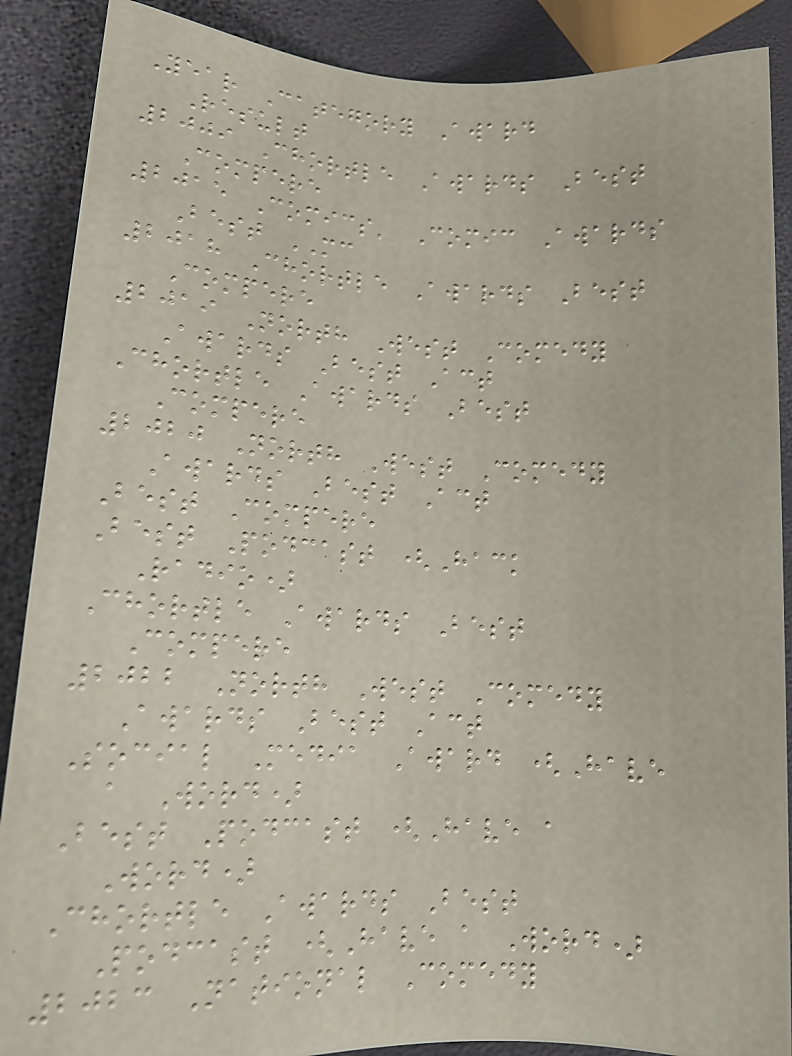Year Category Award
Result
2009 Chortle Awards Best
Compere
2015 Comics' Comic Awards
Best MC
2018 Chortle Awards Best
Compere
2019 North West Comedy
Awards Best Act
Chortle Awards Best
Compere
2020 North West Comedy
Awards Best Act
Best Compere
Best Podcast (Hack
Radio)
Chortle Awards Best
Compere
2022 North West Comedy
Awards Best Act
Social Media Award (Have
a Word)
Best Podcast (Have a
Word)
Chortle Awards Best
Podcast (Have a Word)
2023 National Comedy
